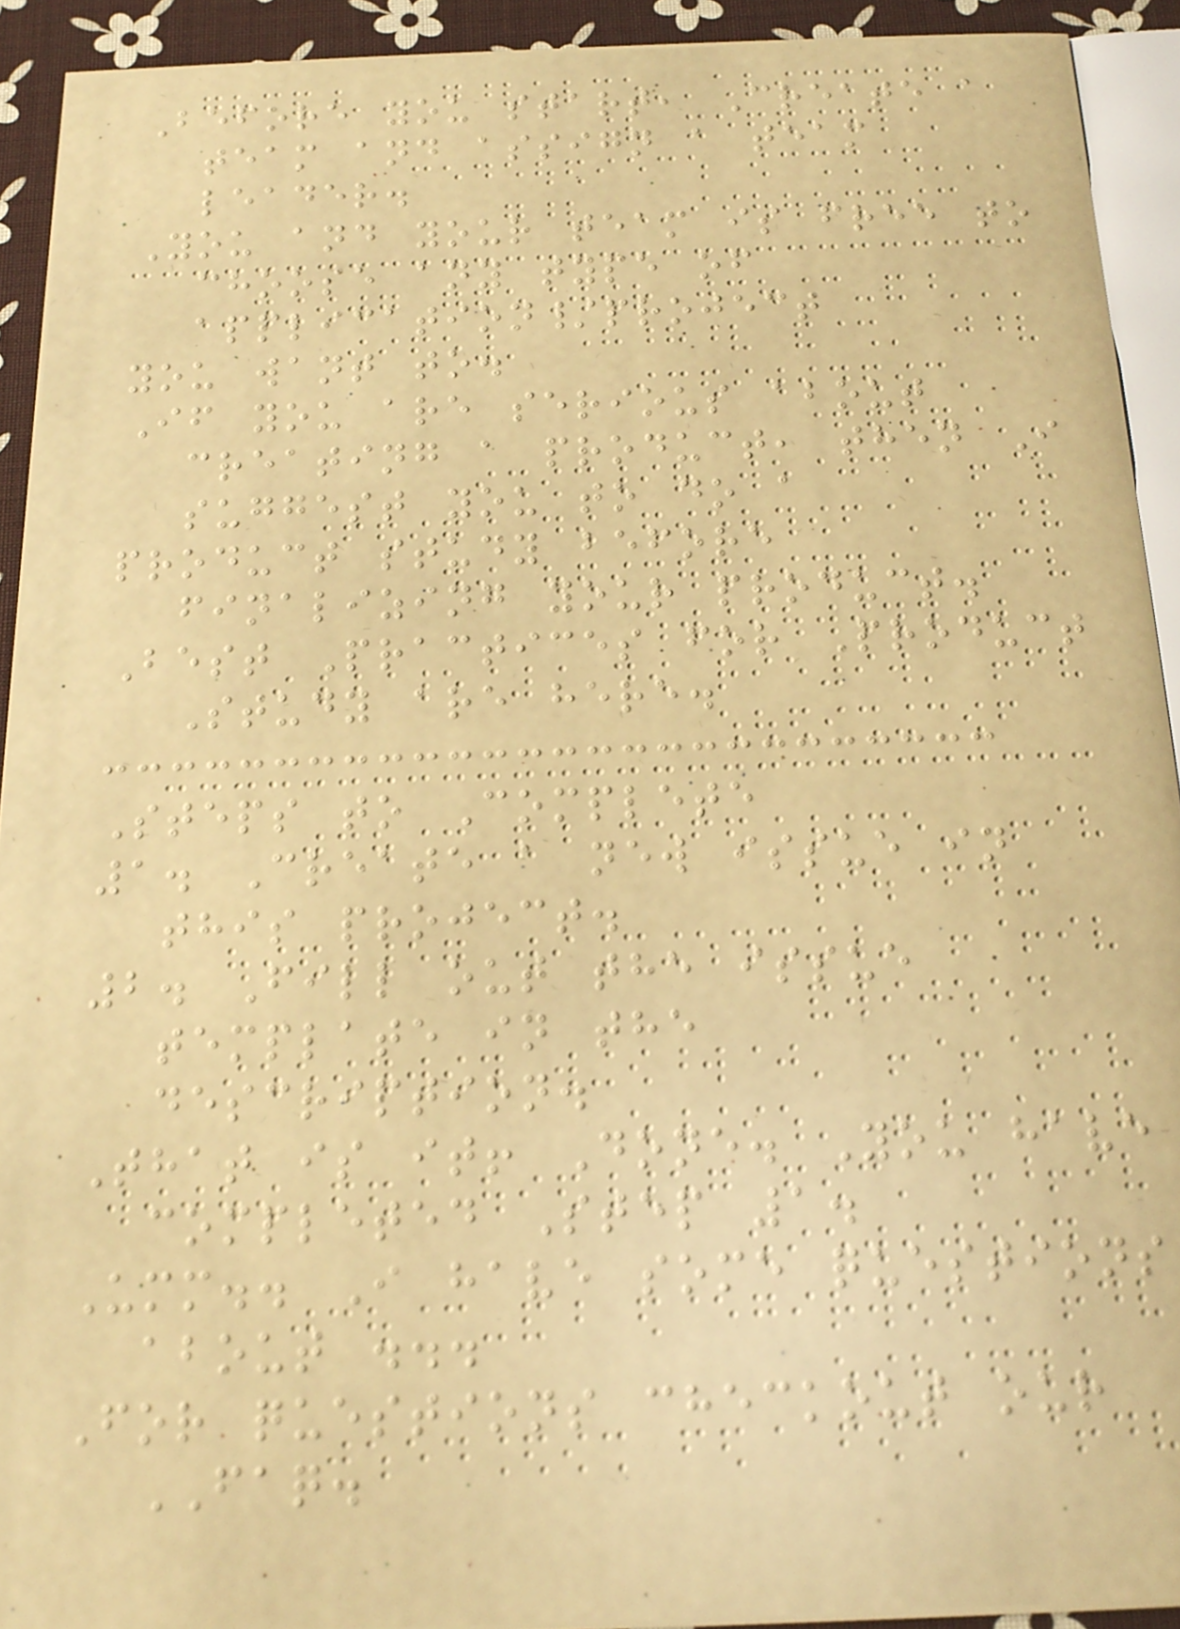Before you start, Create a
team and assign a team
leader.
You and your team is free to
choose any type of
application/project
you want to.
If you are serious about
creating a product, then I
suggest you to do a
product study before
finalizing your product.
Best Practices for Product
Study are here.
Steps to Complete
1. Create a new issue in
this project.
2. Fill out the issue
template in the
description.
That is it! Done. You have
completed Step 1.
Umm.. I have some questions
about ...
For questions checkout our
FAQ.
